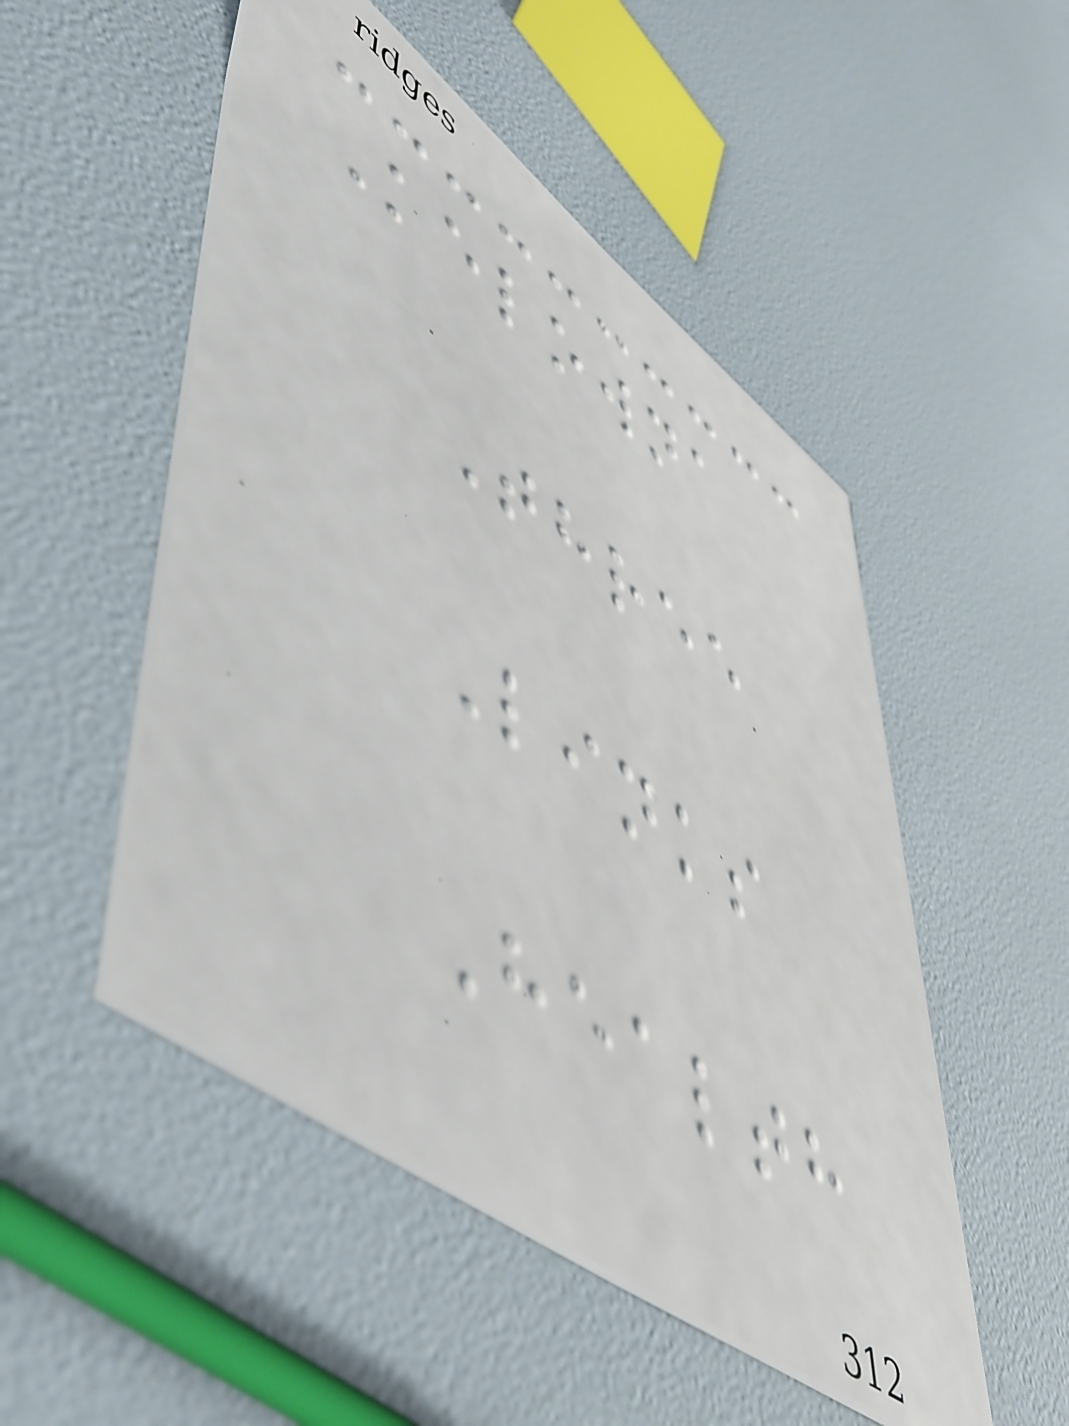Kelowna
Three
Links
Health
